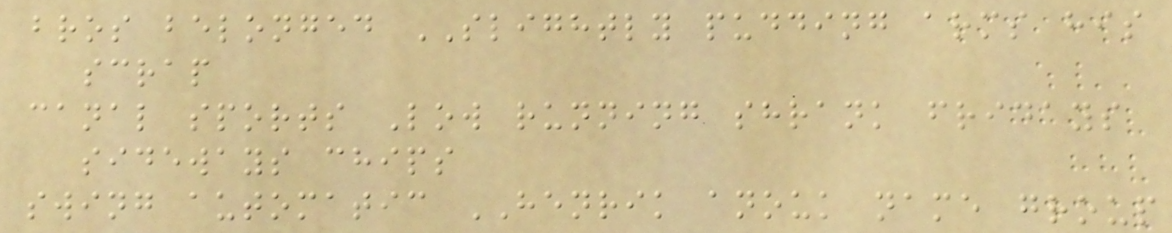bros belonged SLIGHTLY pudding arms his
scrap
canal sports Low running shrank fridays
sideways chips
swing automatic HENRIK anouk name group
